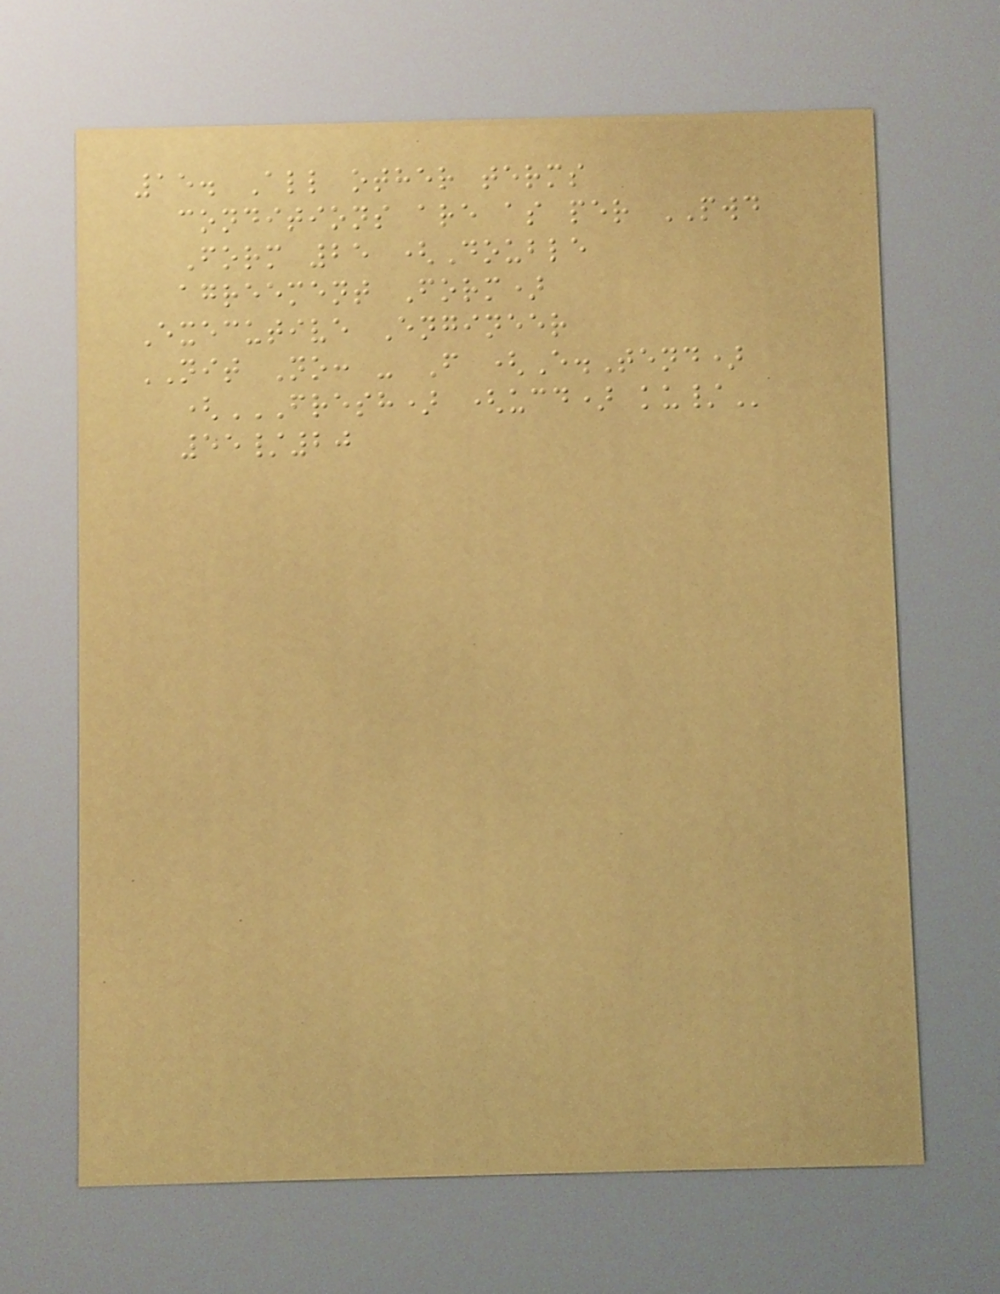15. All other terms
conditions are as per PWD
Form 25 (Double
agreement Form)
Executive Engineer
NIT No: - F (E.Tend)
(FRESH) (UCD) KU/
55/20
